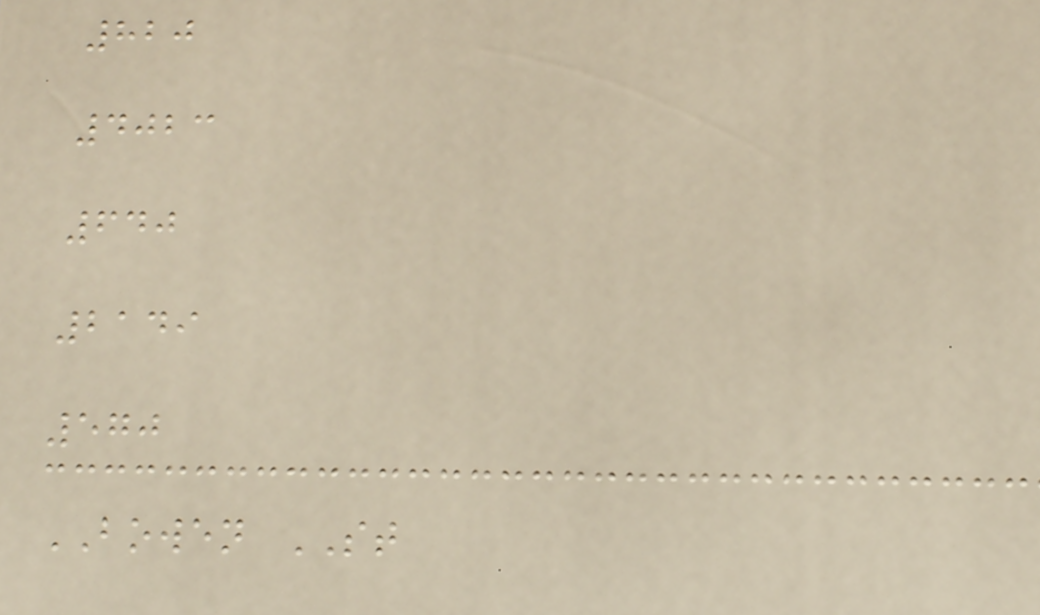820
4023
640
2149
570
BOWEN ST
